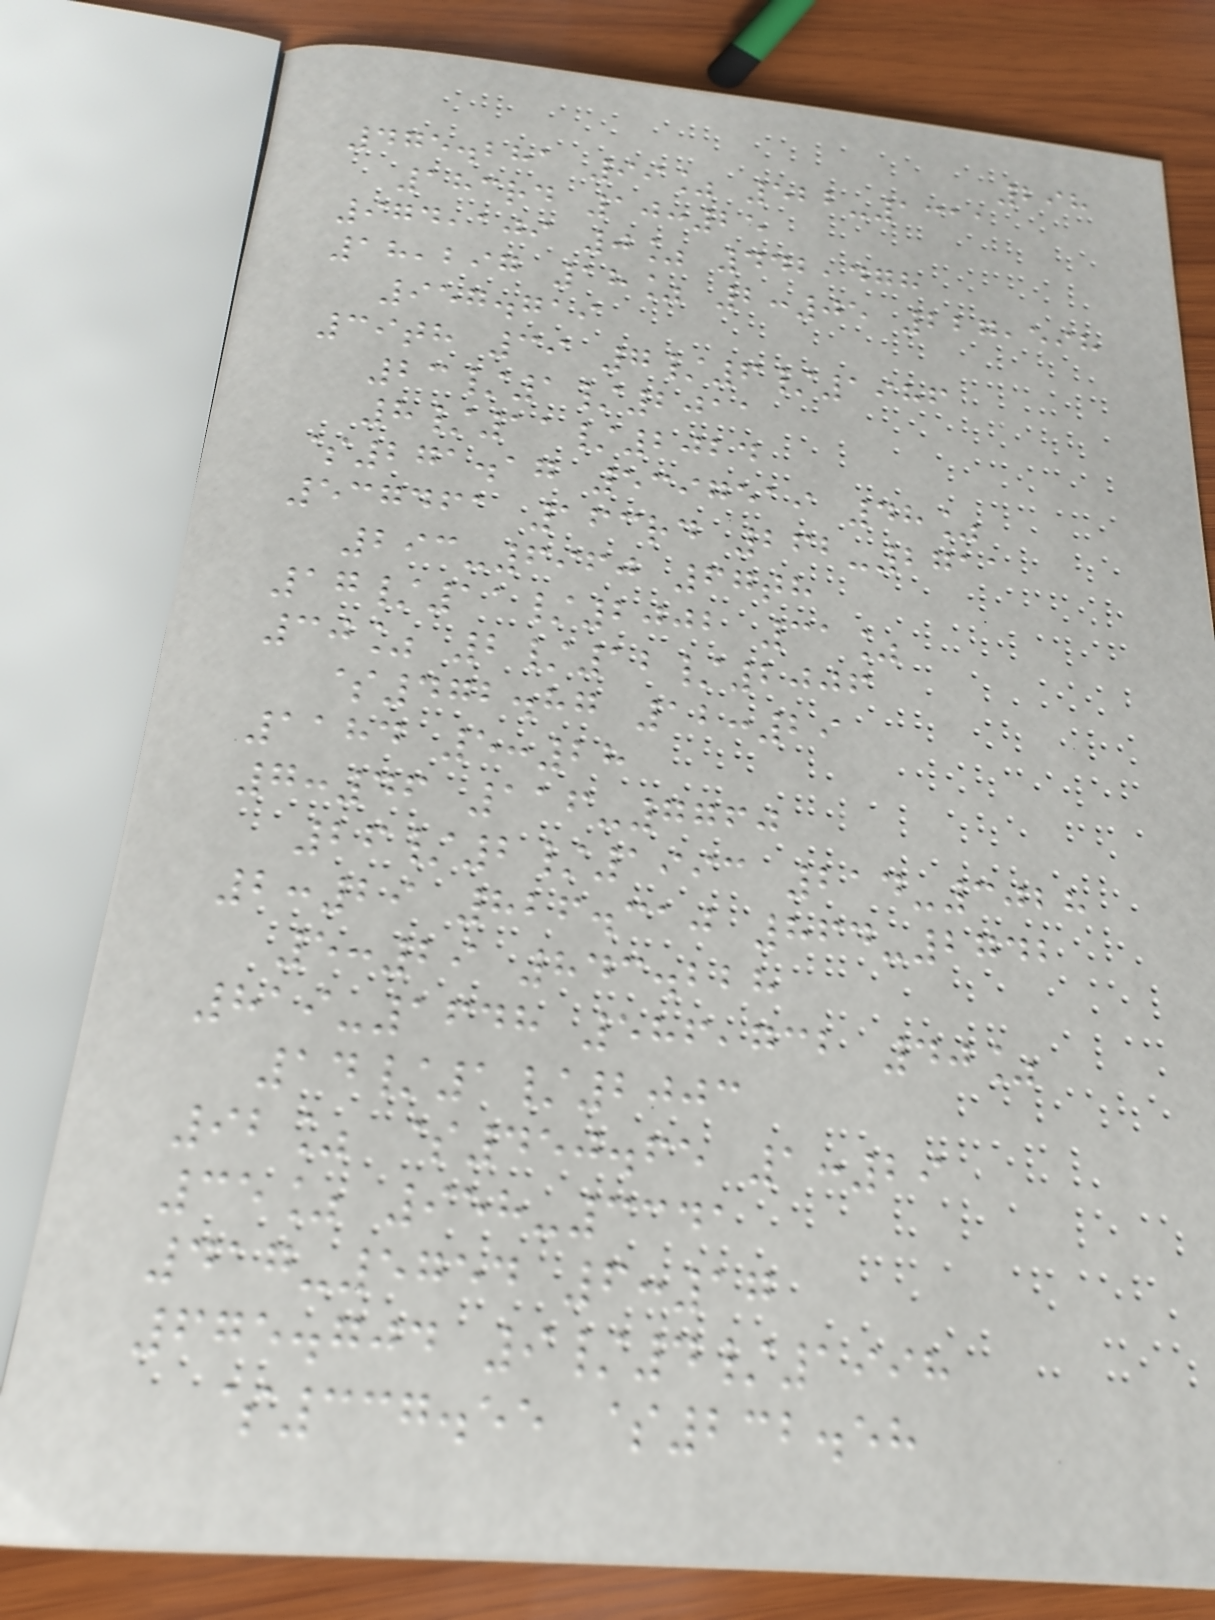298
475.281 99% 522-1311
183rd 10:25
974,109 0% 442,478
18,297 18% 2:05 227,598
957.719
39th 39 7/6/1986
23/1/2011
8/11/2024
$271.17 5397519 48%
537461 163rd 262-2711
293-6960 67th
17/11/2002 31%
30% 2/12/2006
$472.87 12:29
1184 5:28
7:46 116-7760
26/2/1993 214-3028
2:29 826.310 864-2742
5:29 843.228
819-1648 586,732 40%
14/1/2003
92% $450.65 1:29
35% 958-3341
417-5754 6:17
675.704 9/4/1998
$337.55 $232.58
